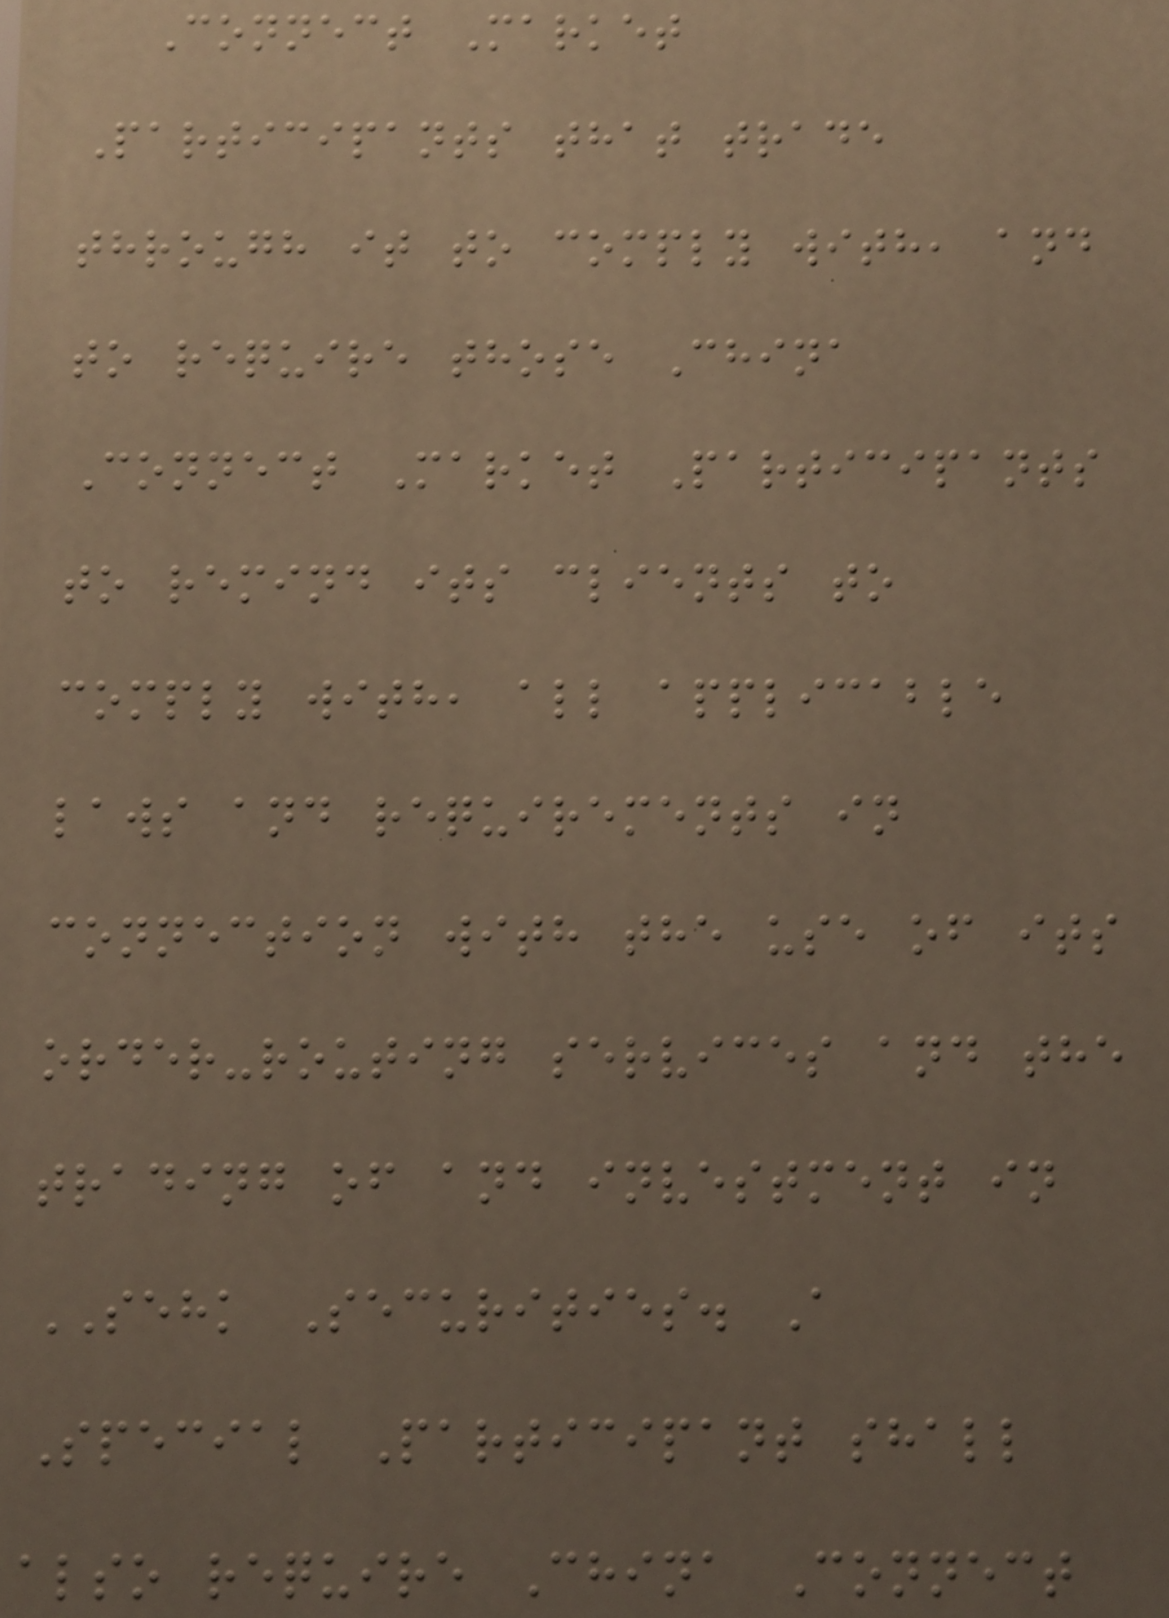Connect Market
Participants that trade
through it to comply with, and
to require those China
Connect Market Participants
to remind its clients to
comply with, all applicable
laws and requirements in
connection with the use of its
order-routing services and the
trading of and investment in
SEHK Securities. A
Special Participant shall
also require China Connect
